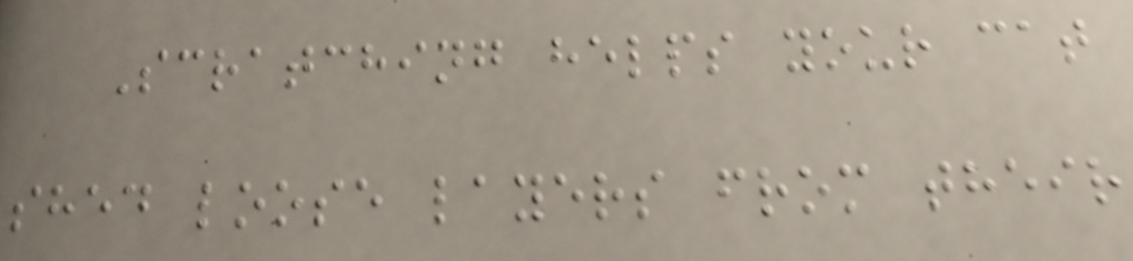Scratching helps your cat
shed loose layers from their
